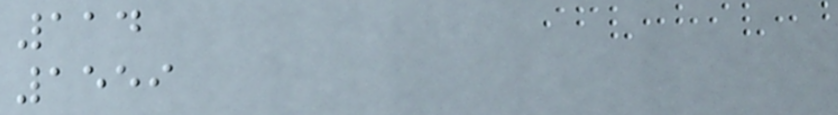114
1559
